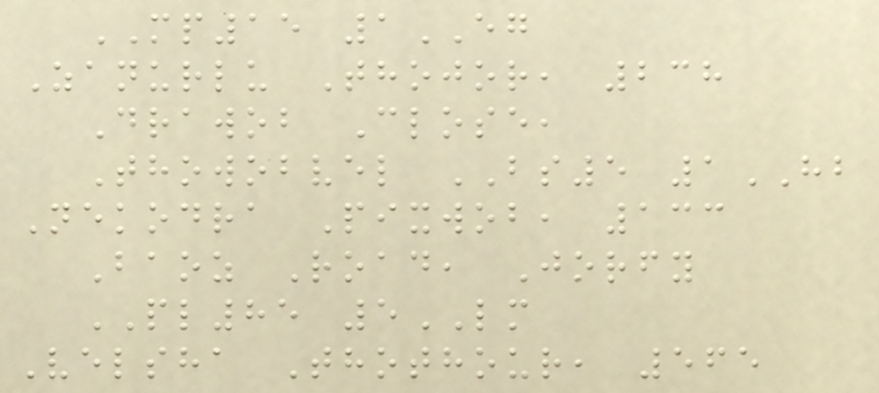MP15 1EG
Zanurlu Thojor, 238
Drawob Close,
Thowobvel BS5 1HB
Nekodra Pixwob, 133
Baoz Road, Jorfy
PL85 5LM
Velsha Thothour, 565
